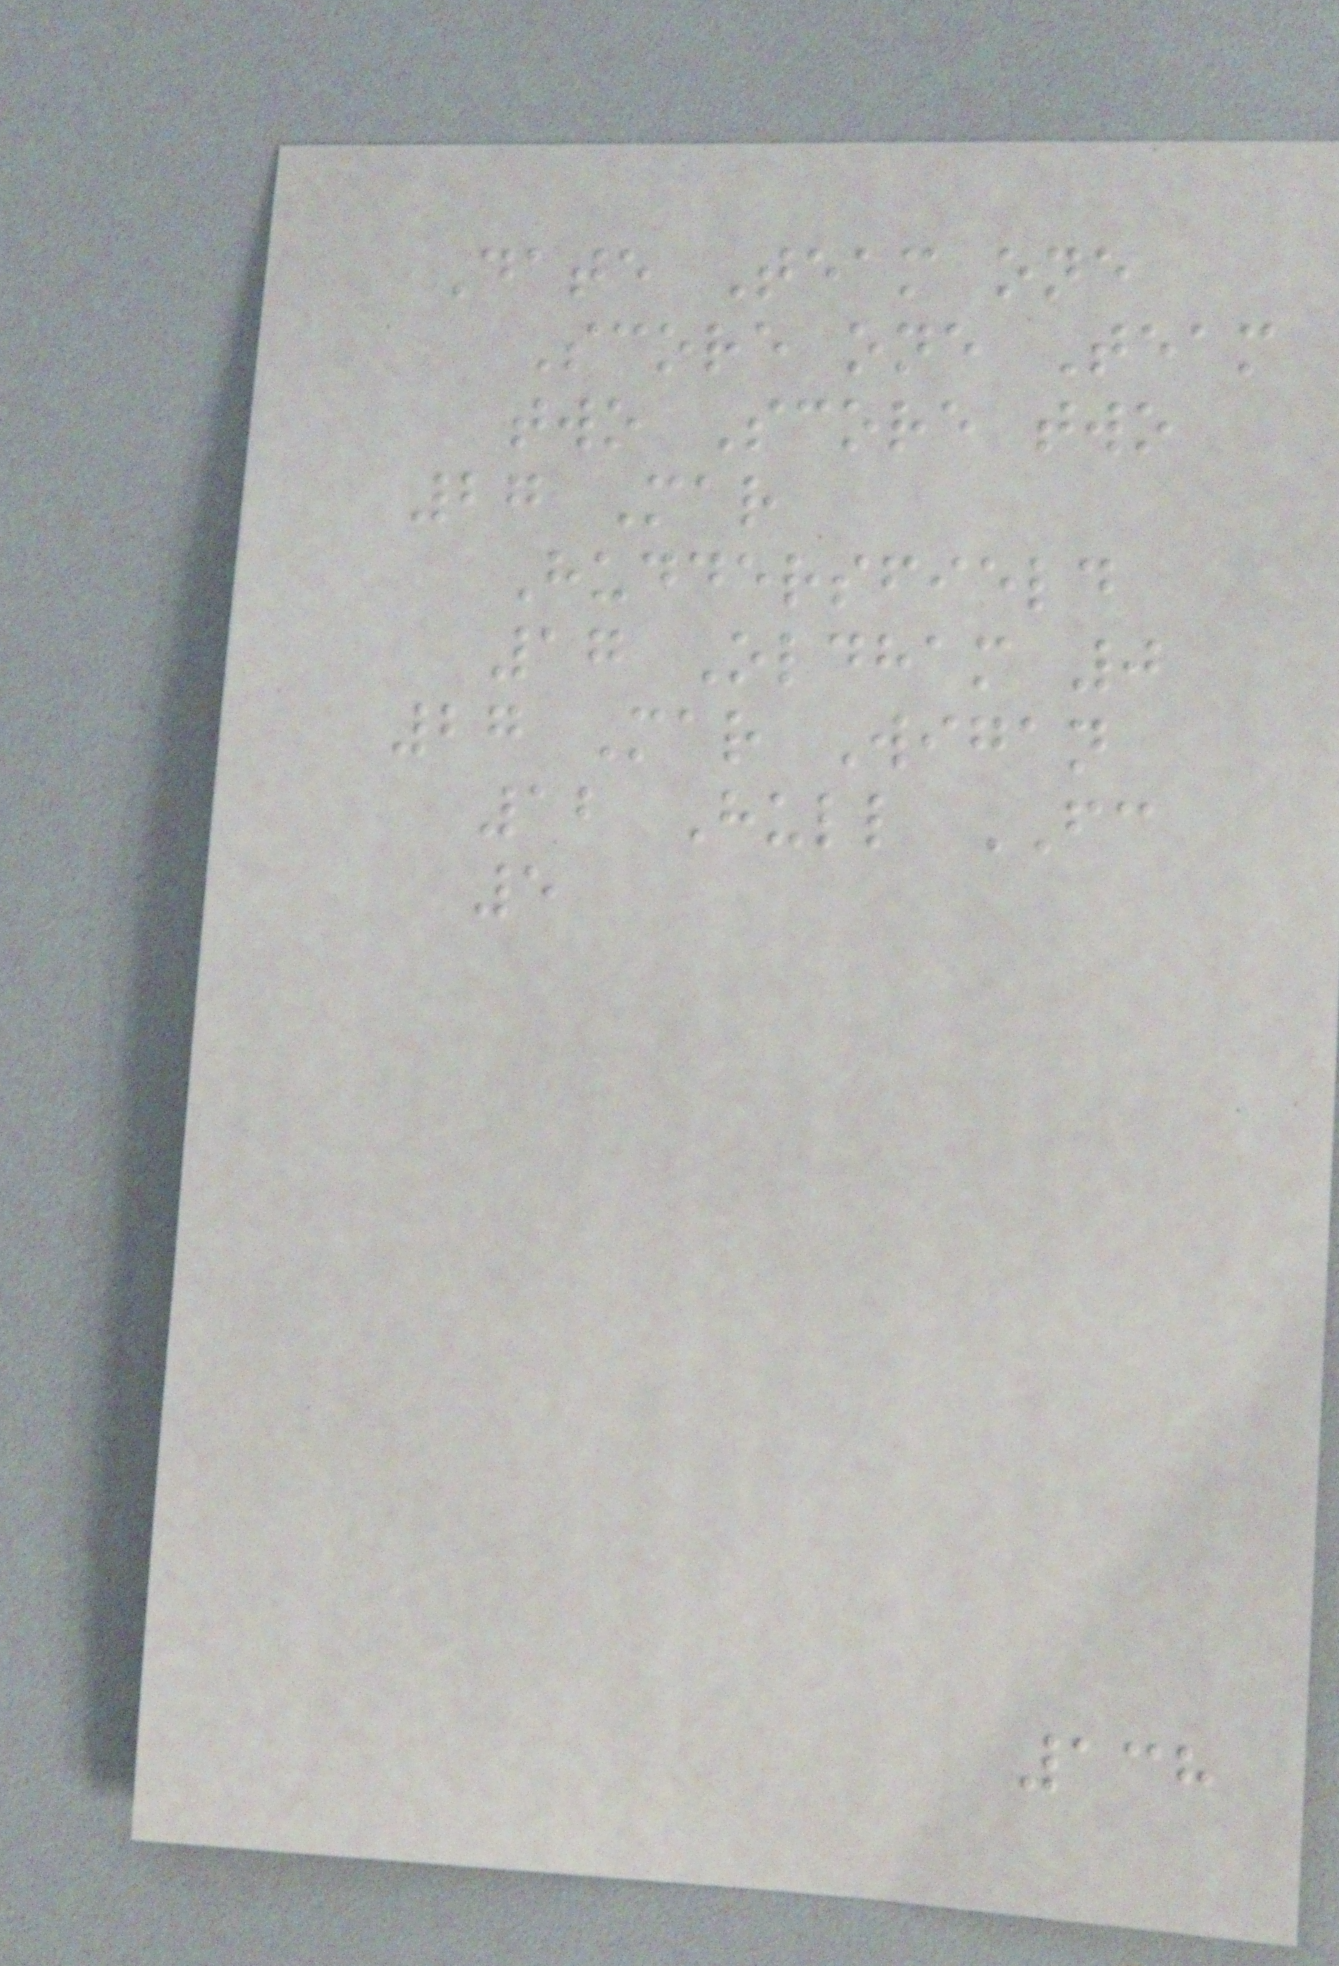Date Team one
Score one Team
two Score two
27 Mar
Huddersfield
17 Oldham 0
27 Mar Wigan
12 Hull FC
5
138
